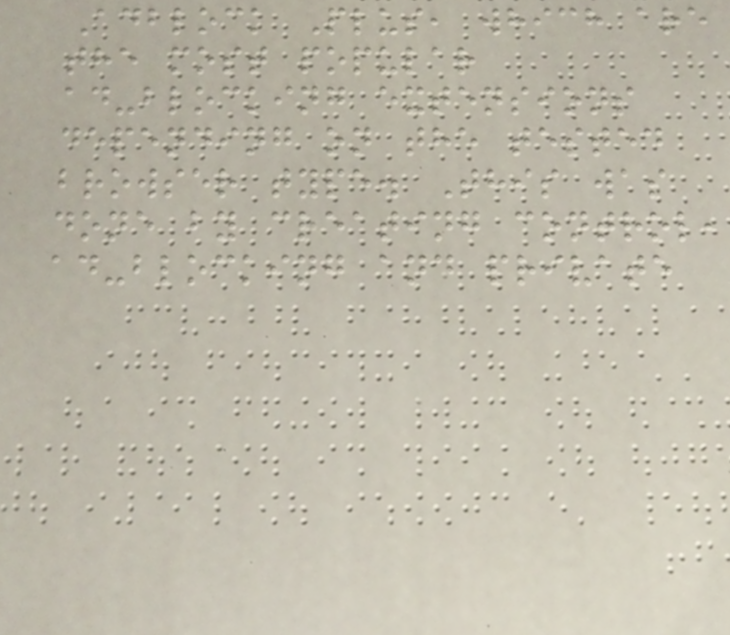Adblock Plus, which are
the most popular
ad-blocking extensions
depending on the tested
browser type. This was
done by creating control,
ad-blocking and private
